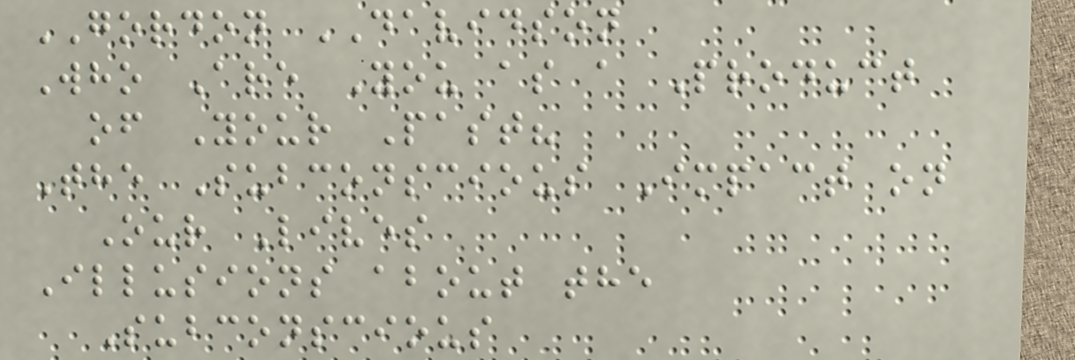GORDON DAVIDSON
Who Are You as a Product
of Your Past?
The Subconscious Impact on
Our Lives
Illusions about the
Subconscious
